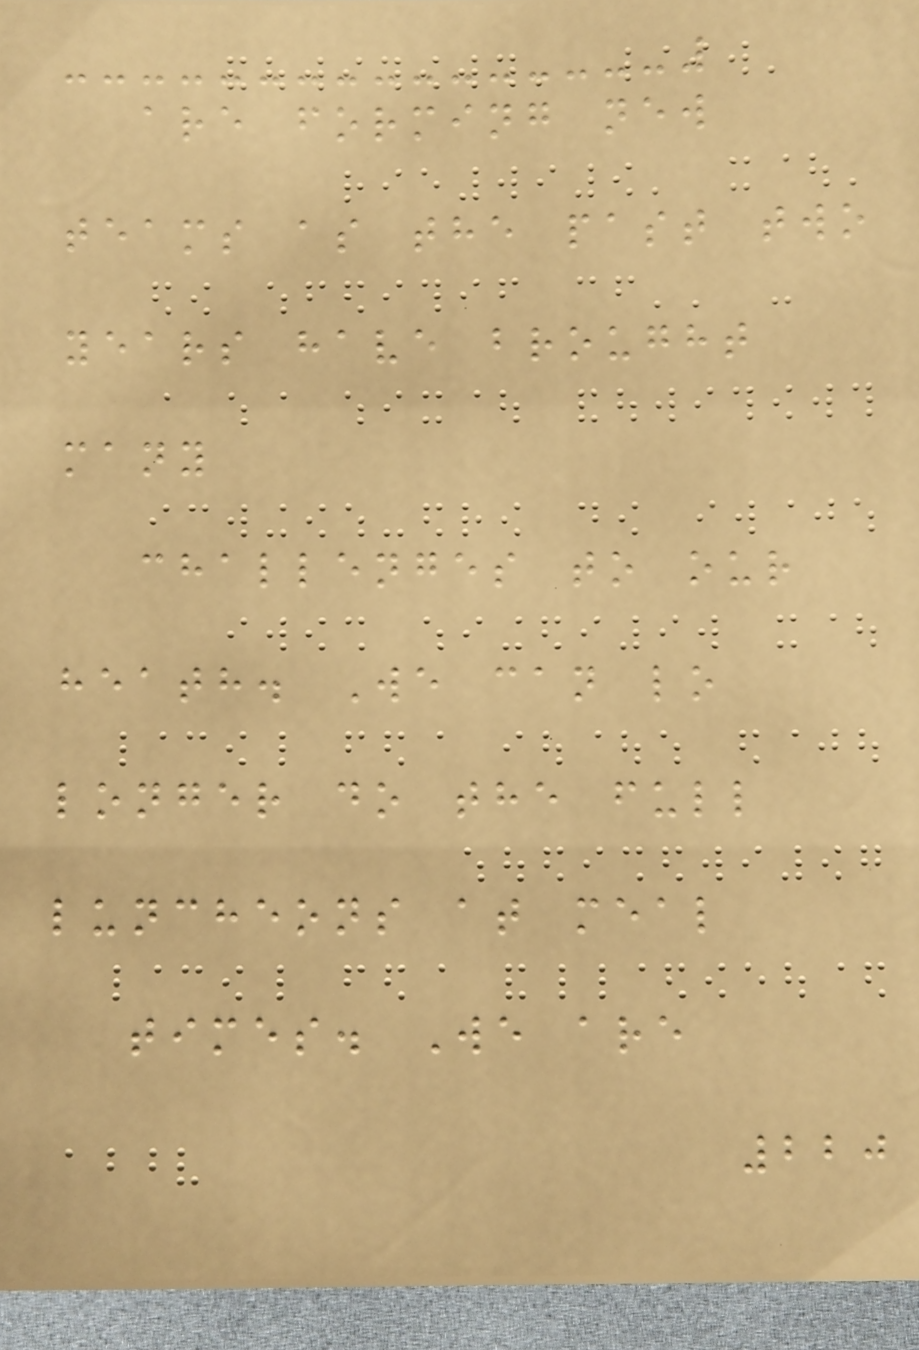are forming new
teams as the past two
years have brought
many
challenges to our
heath. We can lo
longer do the full
luncheons at meal
times. We are
220
